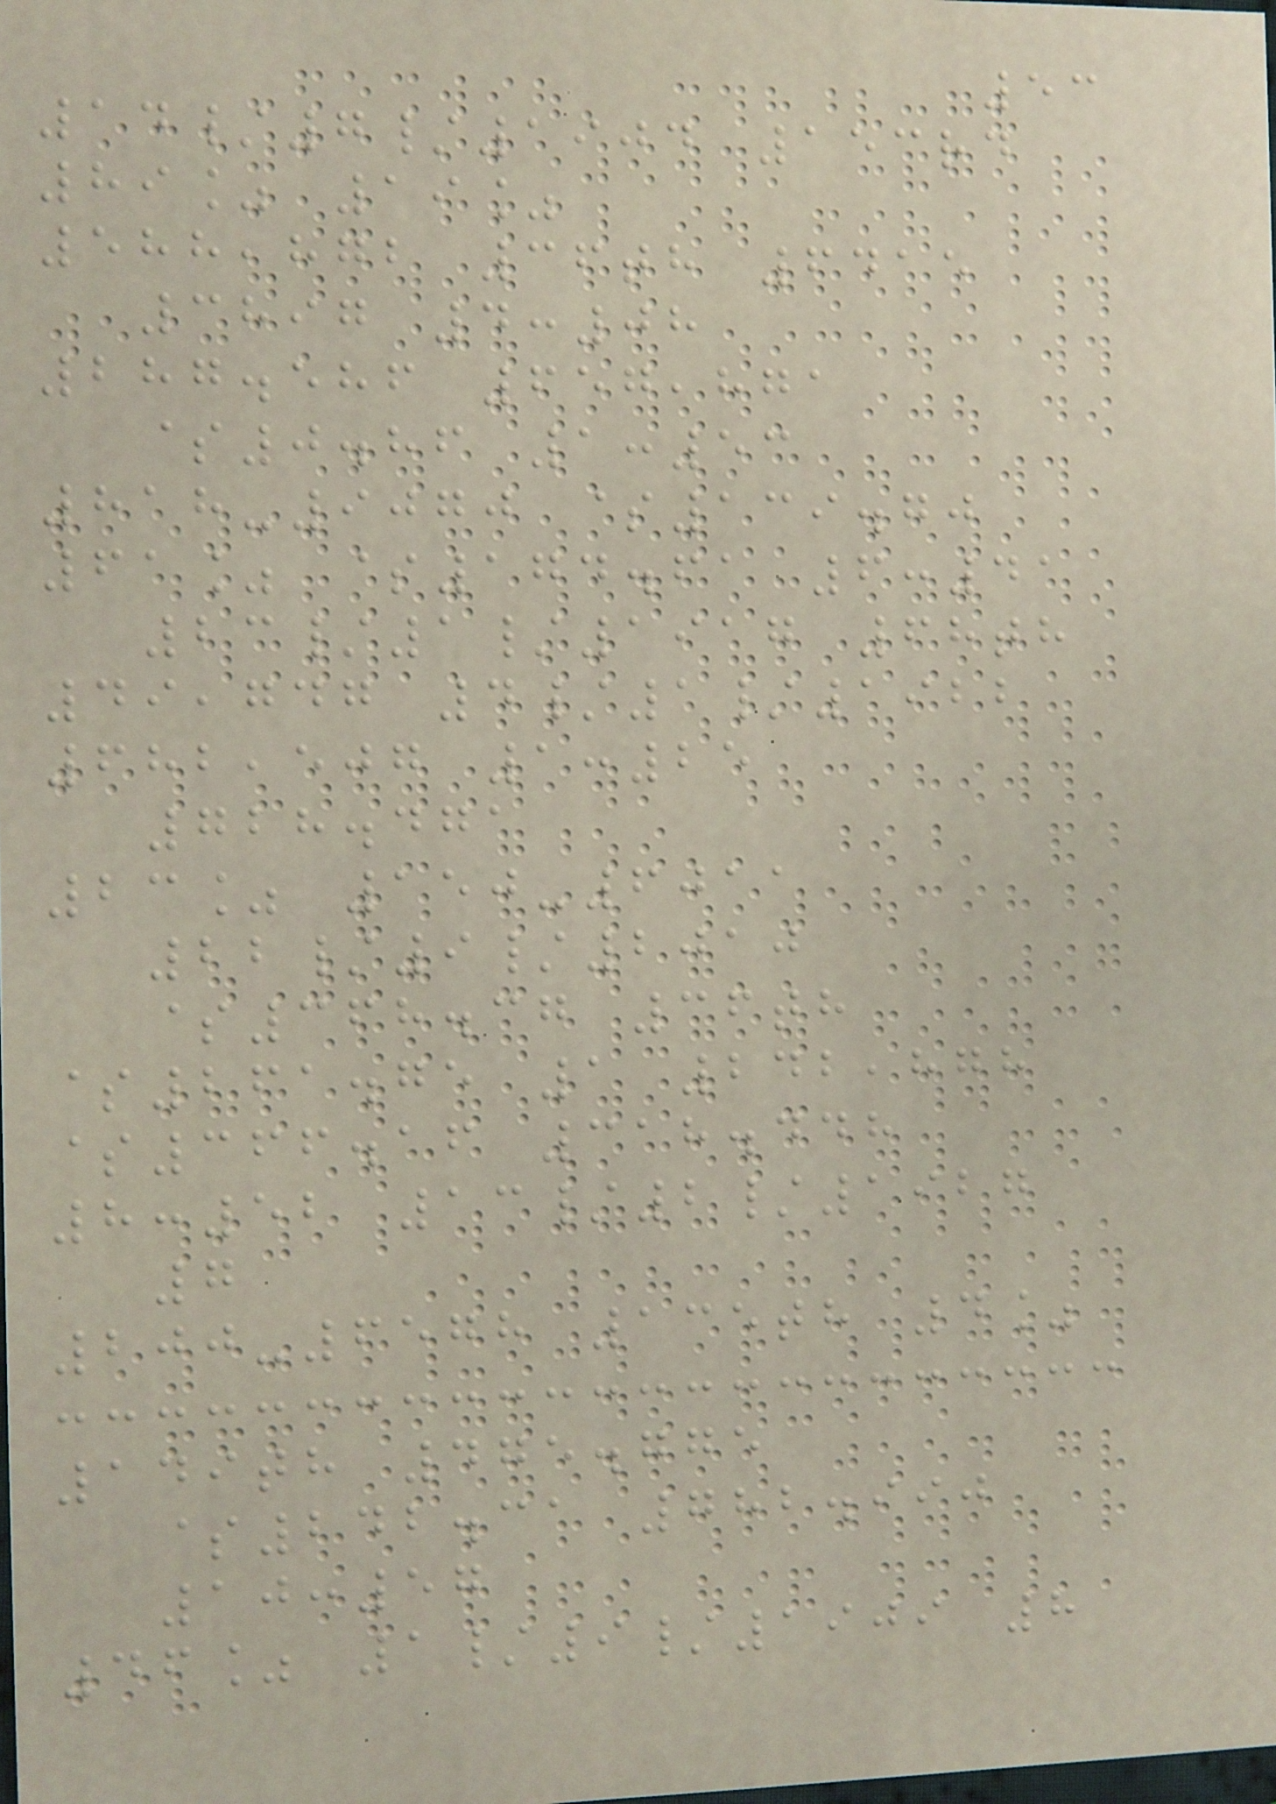53
14/7/1904 153rd
89% 19%
588,872 36th 6415
3897 4:08
287.586 657,871
$0.86 1:53
818-9070 $139.70
61% $174.61 6:41
23/1/1917 68th
49,747 4/1/1922
682,507 1:25
728.471
23% 150-6011
22/9/2010
$368.37 36th
$261.75 1 242,878
$366.16 318.448
8:52 13/2/1927
7
200-6578 135th 4%
149th 475.775
$242.31 782.990
10:57
46% 1/9/1909 8
